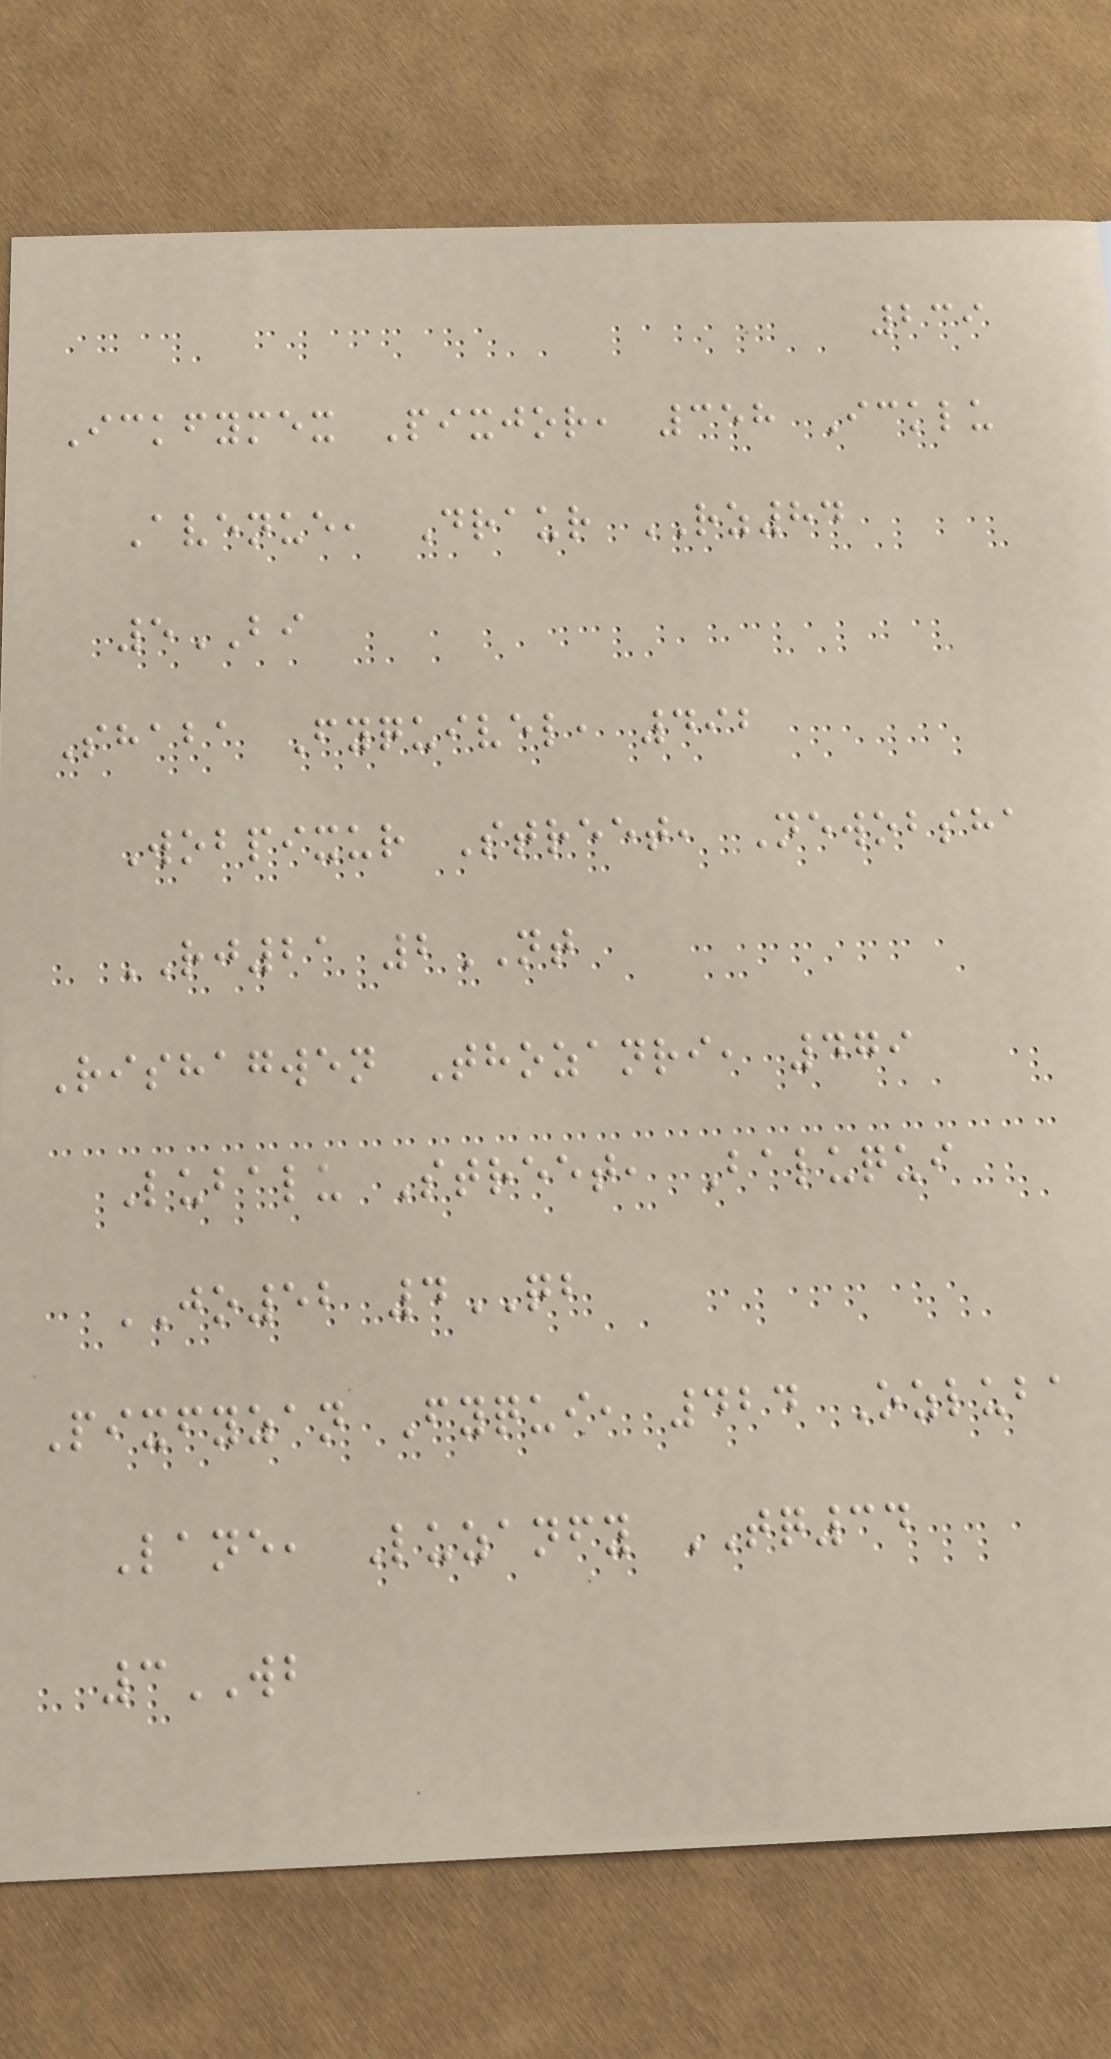239
Ickfymex Pixjor, 358 Icklu
Avenue, Draur RZ84
5BI
Shaba Fyquivel, 492
Wobpixur Street, Newobsha
RJ21 2NT
Rishagwen Thozanri, 479
Lubalu Street, Baluqui
JO52 4QB
Pixfyzan Fyqui, 424 Ozluba
Lane, Luzanfy TQ34
3WB
